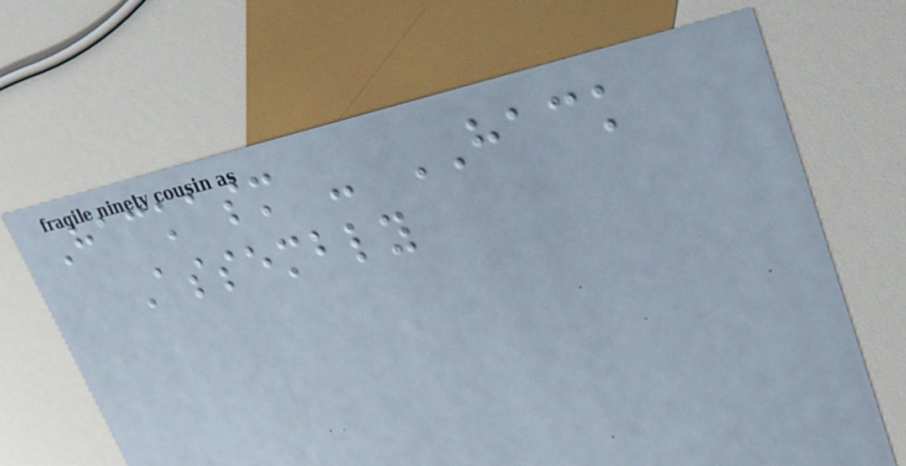Hackasm - HACK
Assembly
